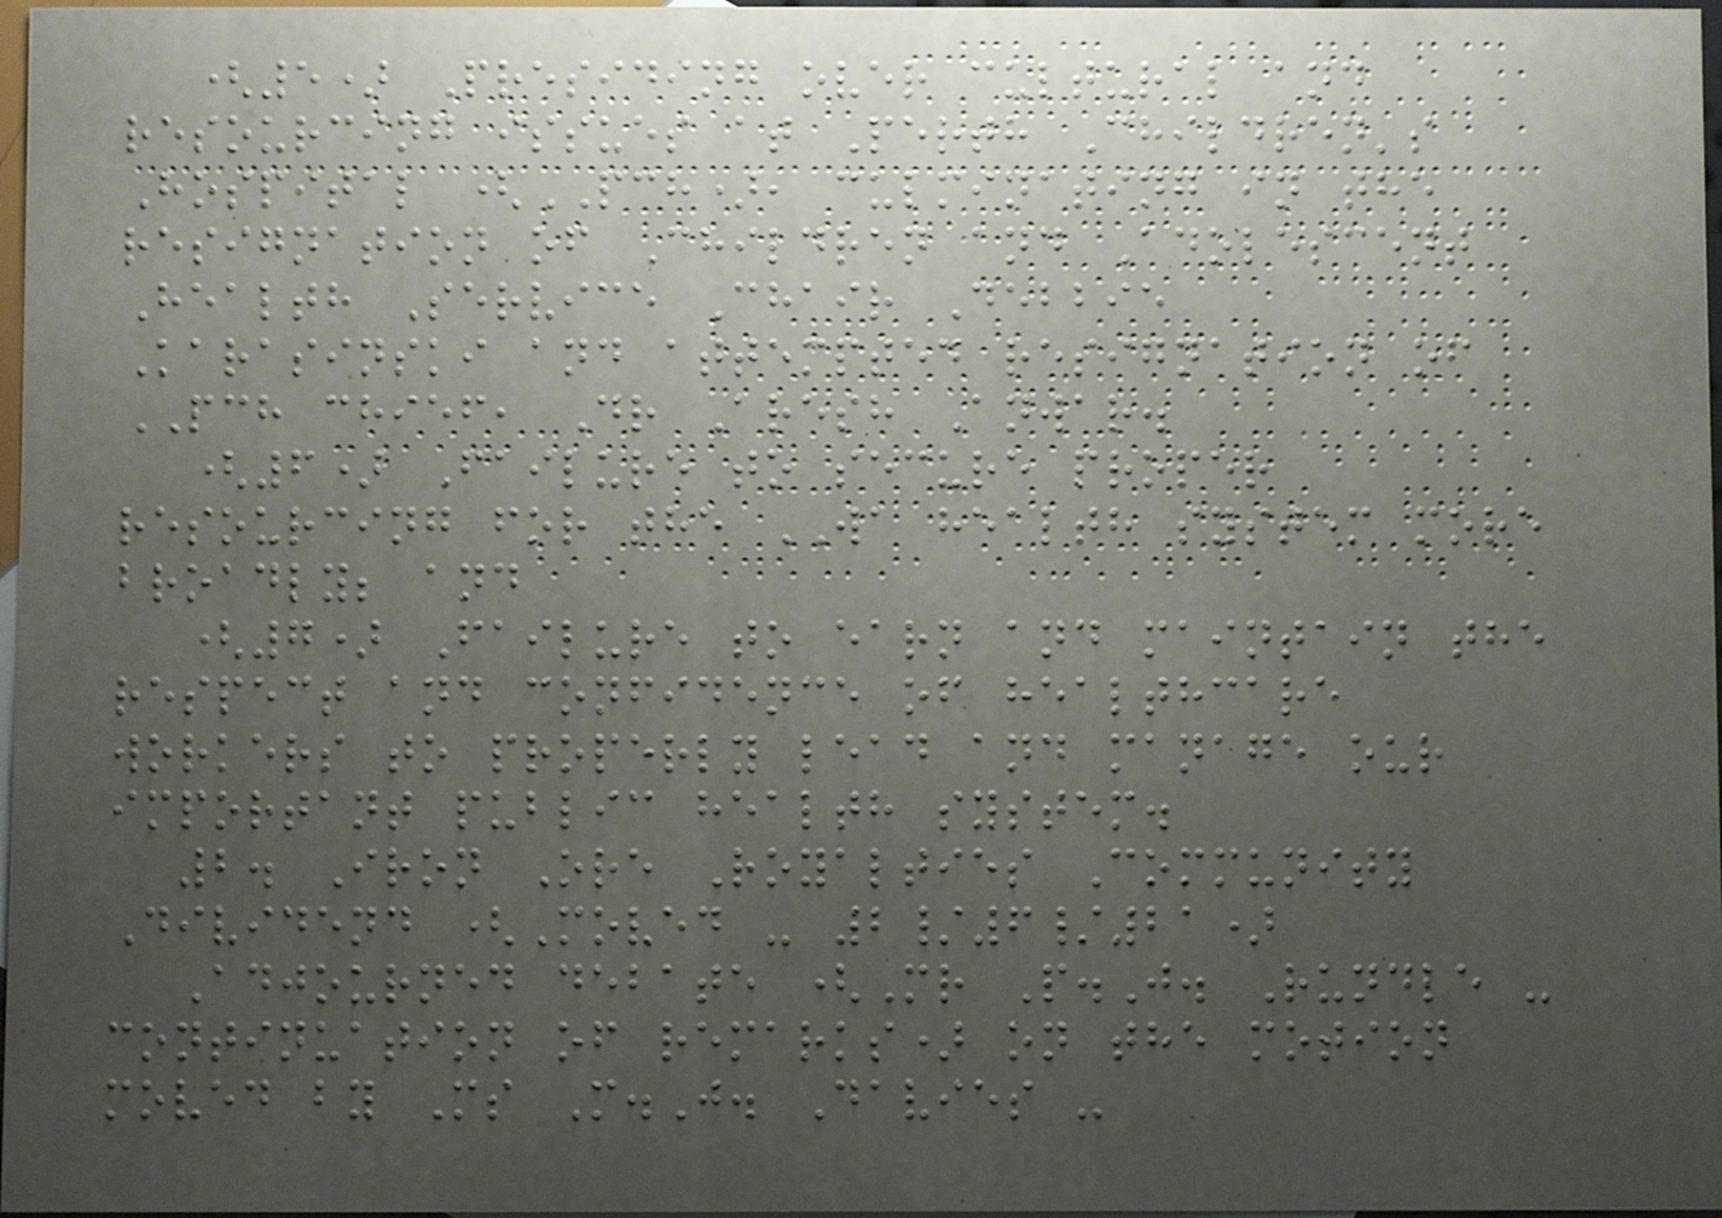(5) Presiding over cultural and
resourcing issues at Perth Children's
Hospital (PCH), culminating in the
resignation of Children and Adolescent
Health Service Chair Debbie
Karasinski and attempted resignation of
PCH chief, Dr Aresh Anwar.
(6) Failure to secure proper
resourcing for the WA health system more
broadly; and
(7) Failure to earn and maintain the
respect and confidence of healthcare
workers to properly lead and manage our
important public health system.
2. Iron Ore Royalties Community
Dividend (Moved - 2/6/21)
Adjourned debate (Mr P.J. Rundle -
continuation of remarks) on the motion
moved by Ms M.J. Davies -
